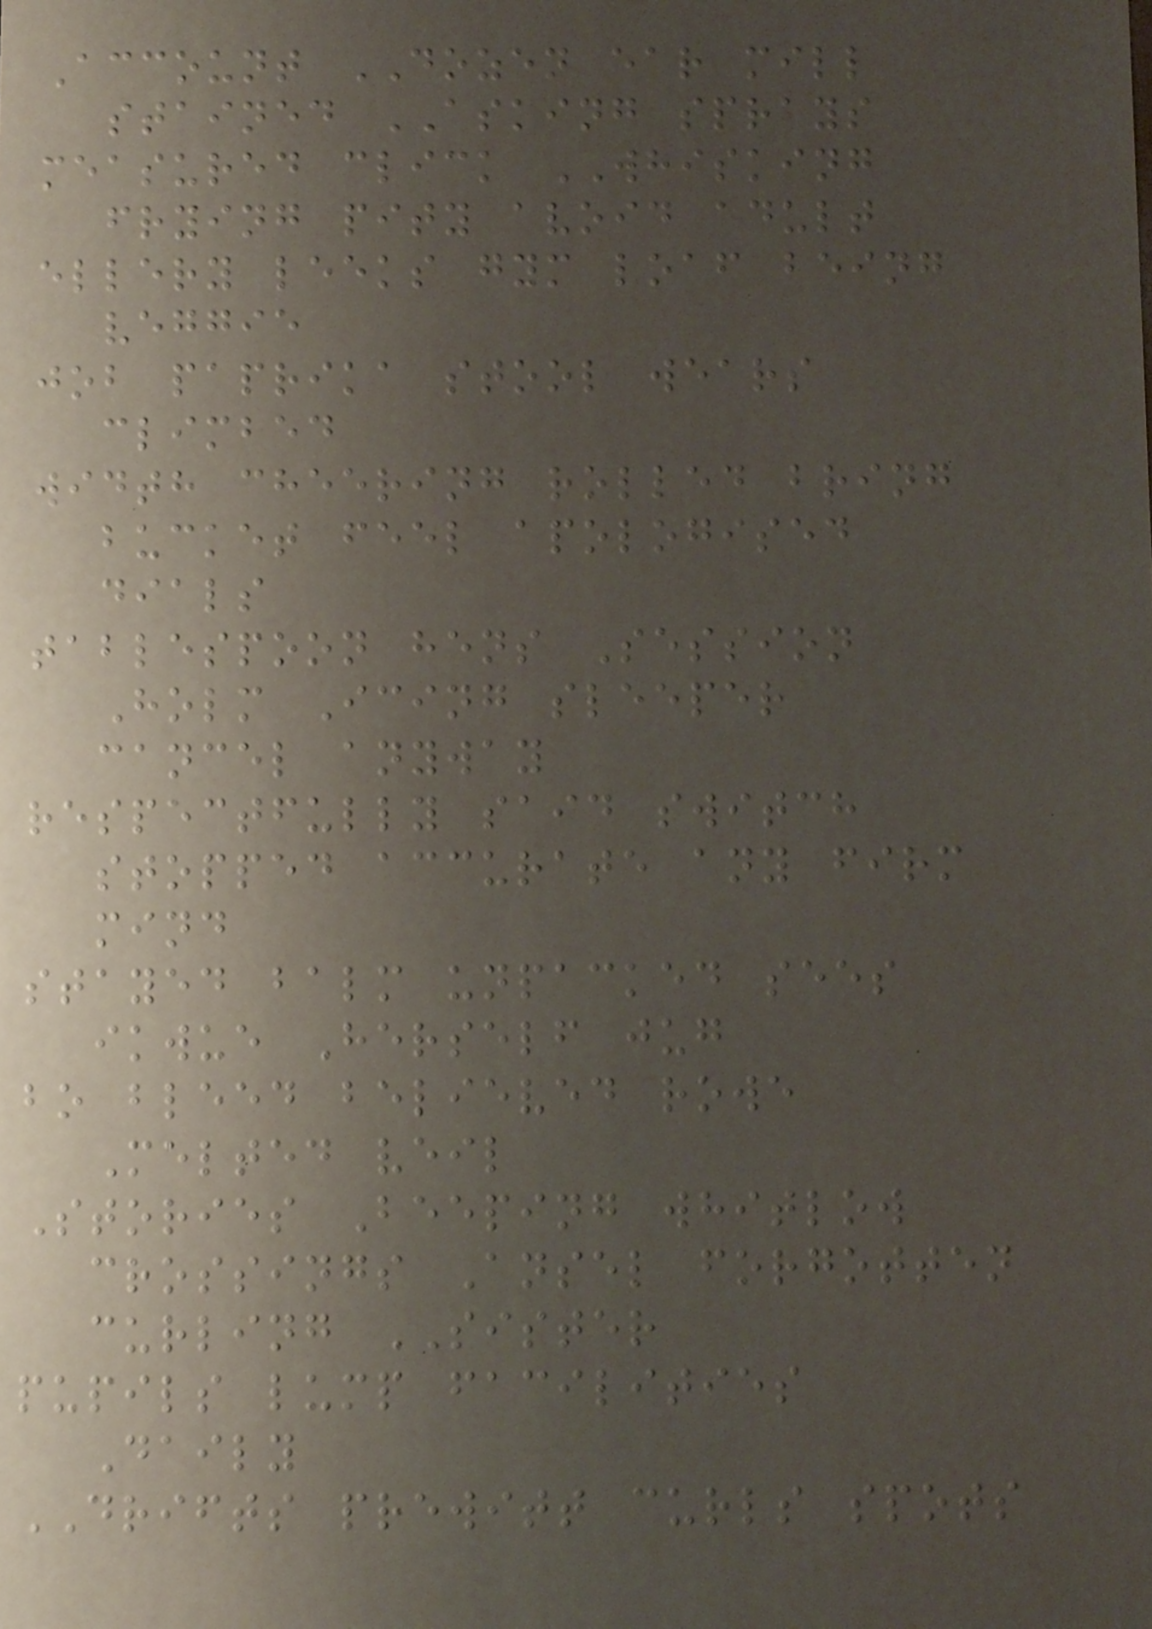Account DOZEN ear mill
stained ASKING sprays
measured click WHISKING
frying pity avoid adult
ellery leeks gym loaf being
veggie
job paprika stool wears
climbed
width cheering rolled bring
bucket feel apologised
dials
tablespoon hens Session
Holm Icing sleeper
cancel anyway
respectfully said switch
stopped accurate any firm
mind
stayed balm unpacked sees
ikwue Herself jug
bo bleed believed rowe
Melted veil
Stories Beeping whitlow
crossings Ansel forgotten
curling SISTER
pupils lump facilities
Daily
DRIFTS prewitt curls spots
